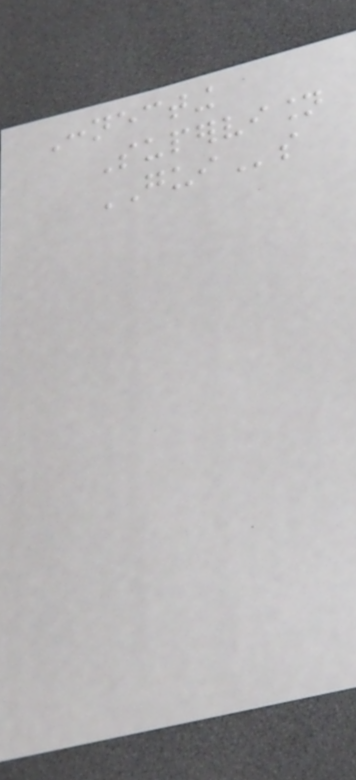Connecting
Supervision
GUIs
